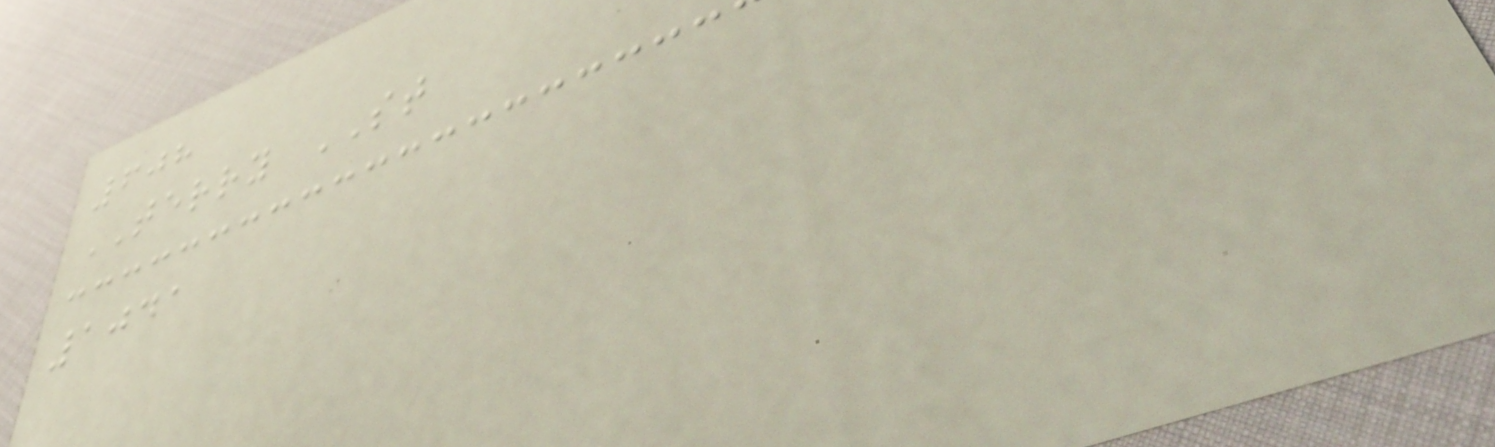608
TERRY ST
1041
